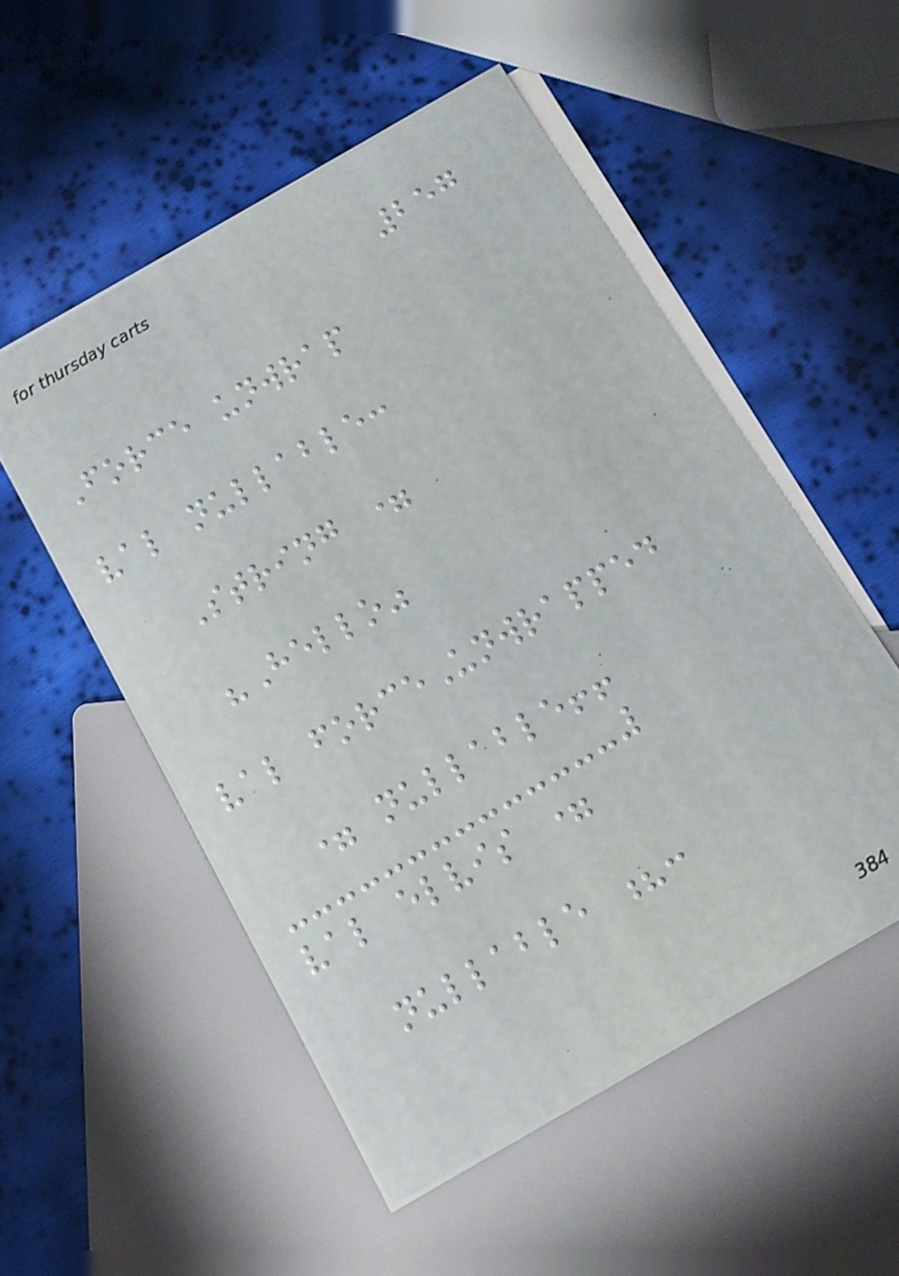257
Force unwrap
val nullable:
String =
"Hello"
val forceUnwrapped
= nullable!!
val elvis =
nullable ?:
